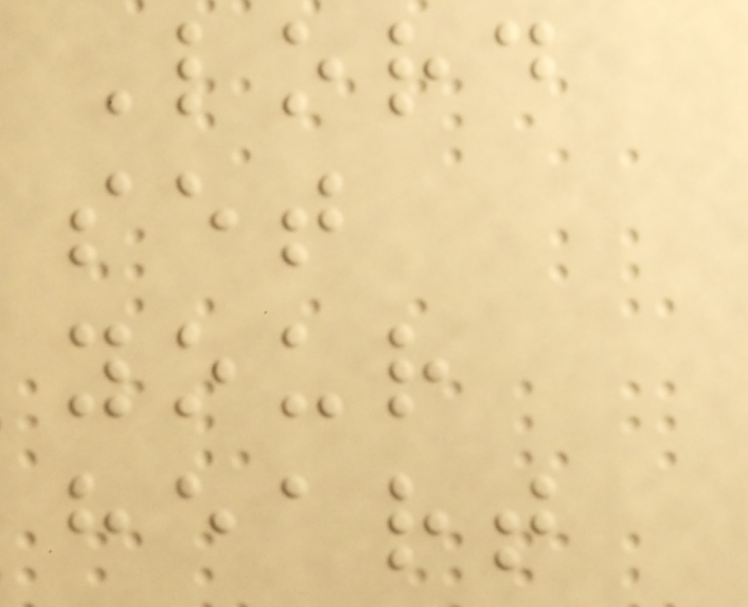Lord
set
your
heart
